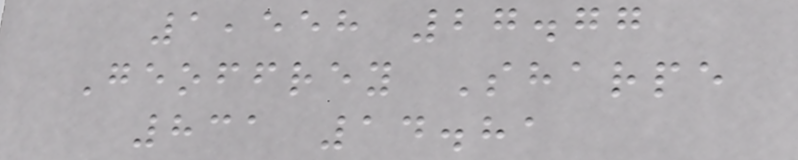1,558 27.77
Geoffrey Sharpe
831 14.81
